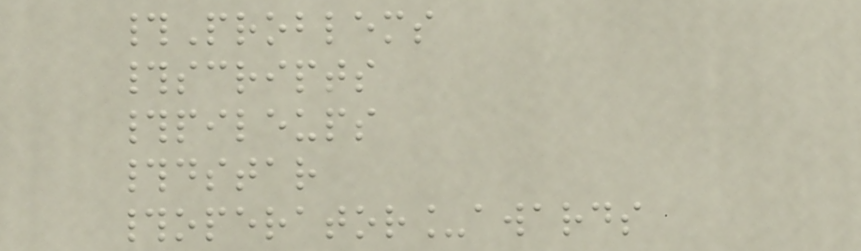#Problems
#scripts
#pileups
#dstar
#operator_awards
